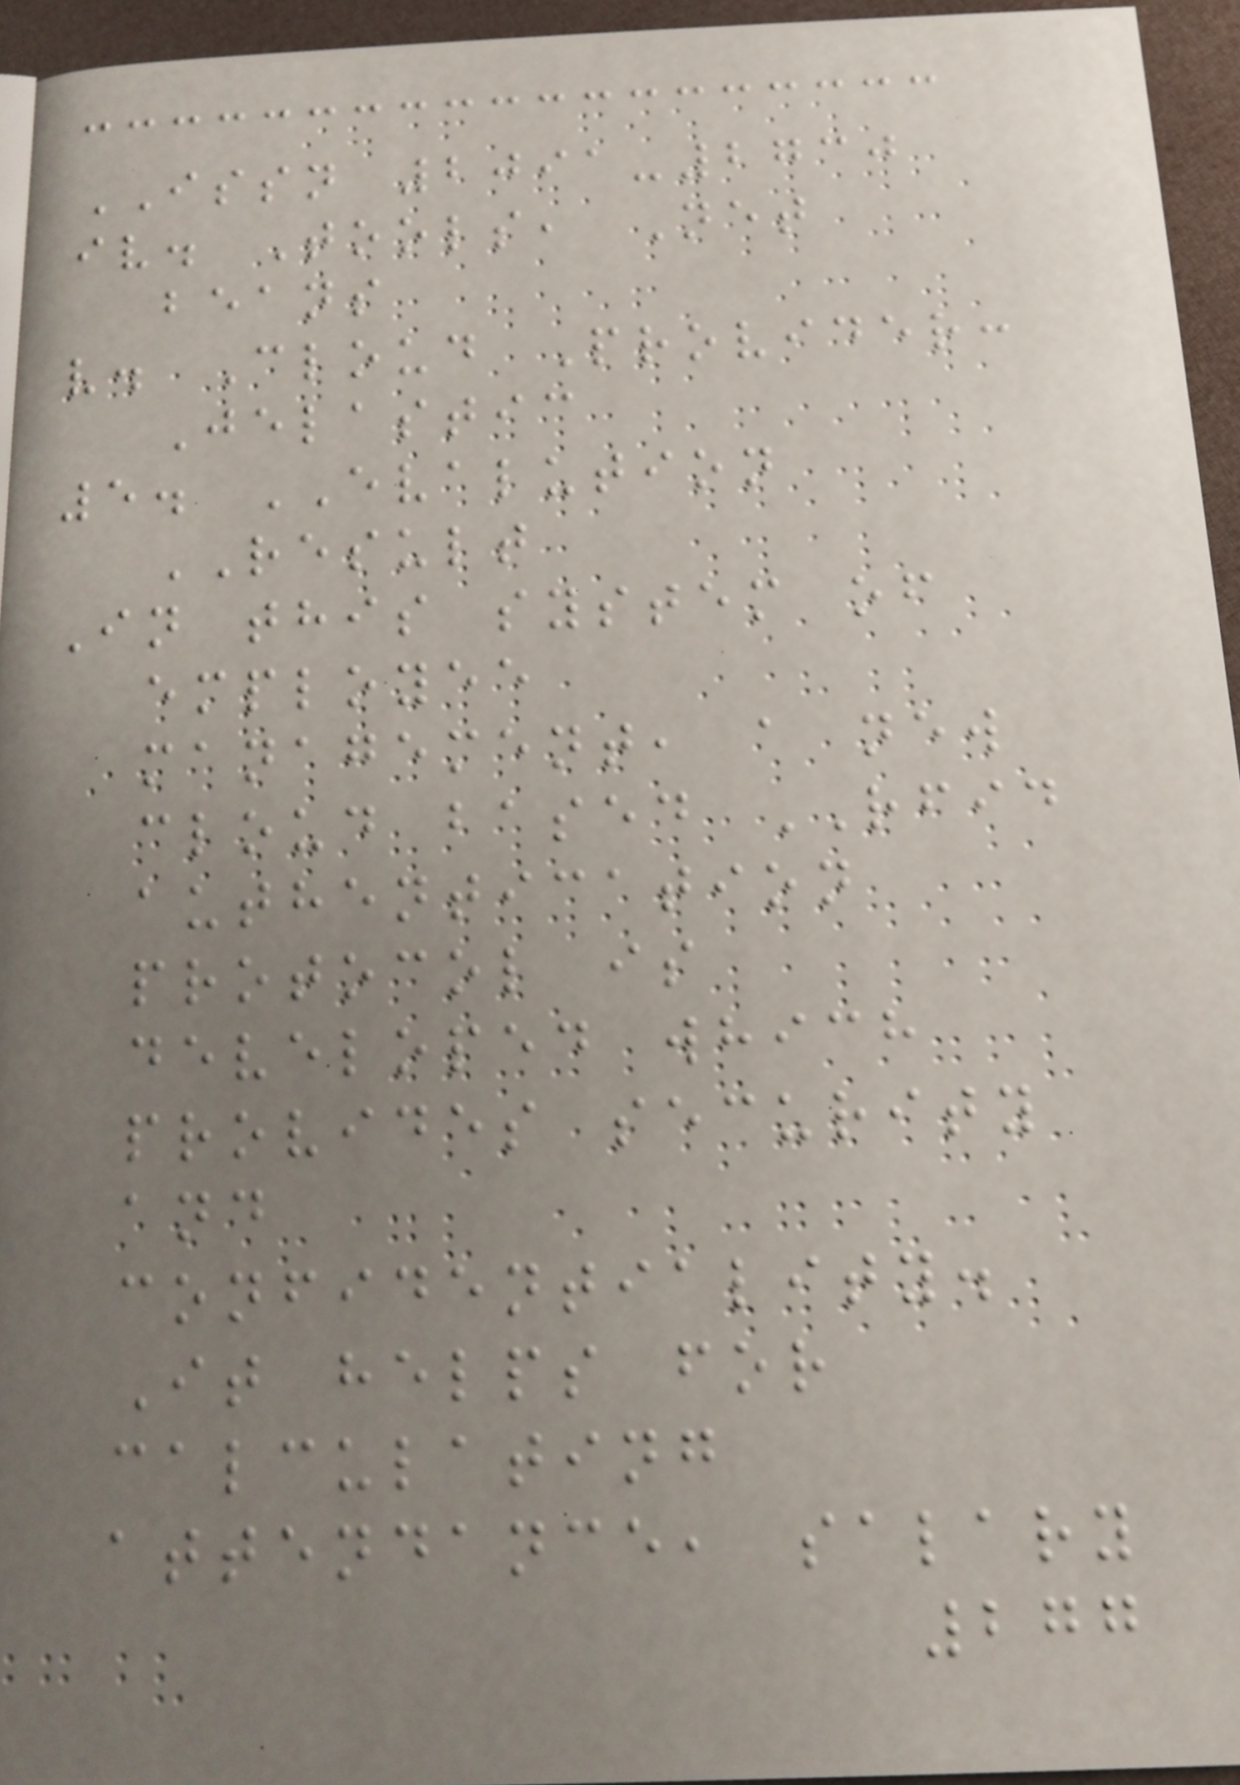ISSN 2091-2730
iv. Tools, Net
beans
v. Cloud Provider:
Jelastic
5. EVALUTION
RESULT
In this system of
employee
management, a new
cloud based RFID
authentication
protocol is
developed which
provides security
and
confidentiality.
It helps for
calculating
attendance, salary
277
